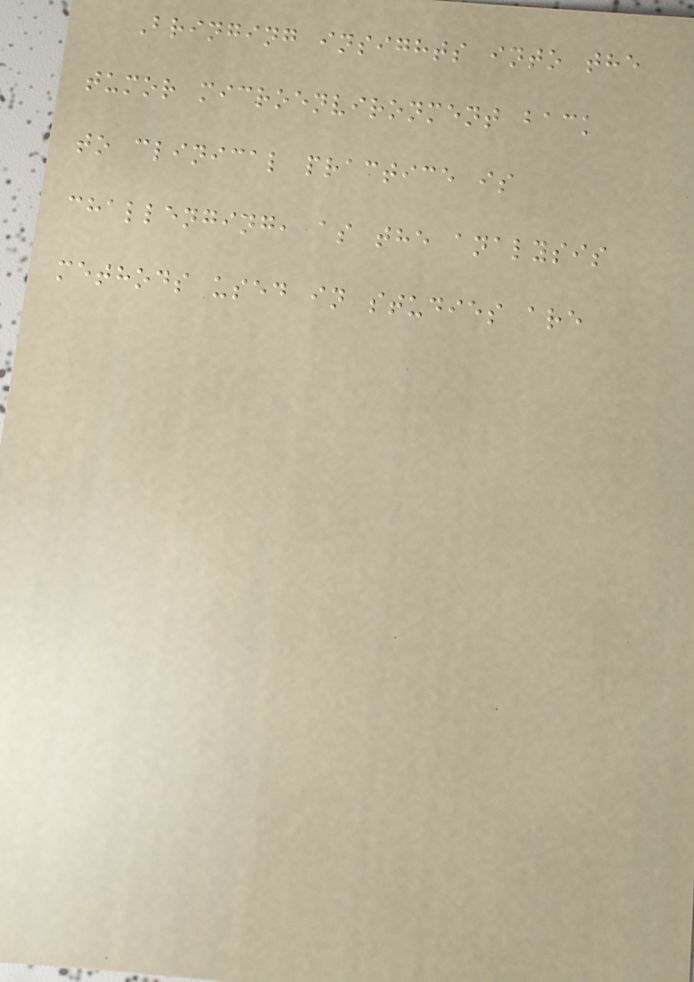Bringing insights into the
tumor microenvironment back
to clinical practice is
challenging, as the analysis
methods used in studies are
